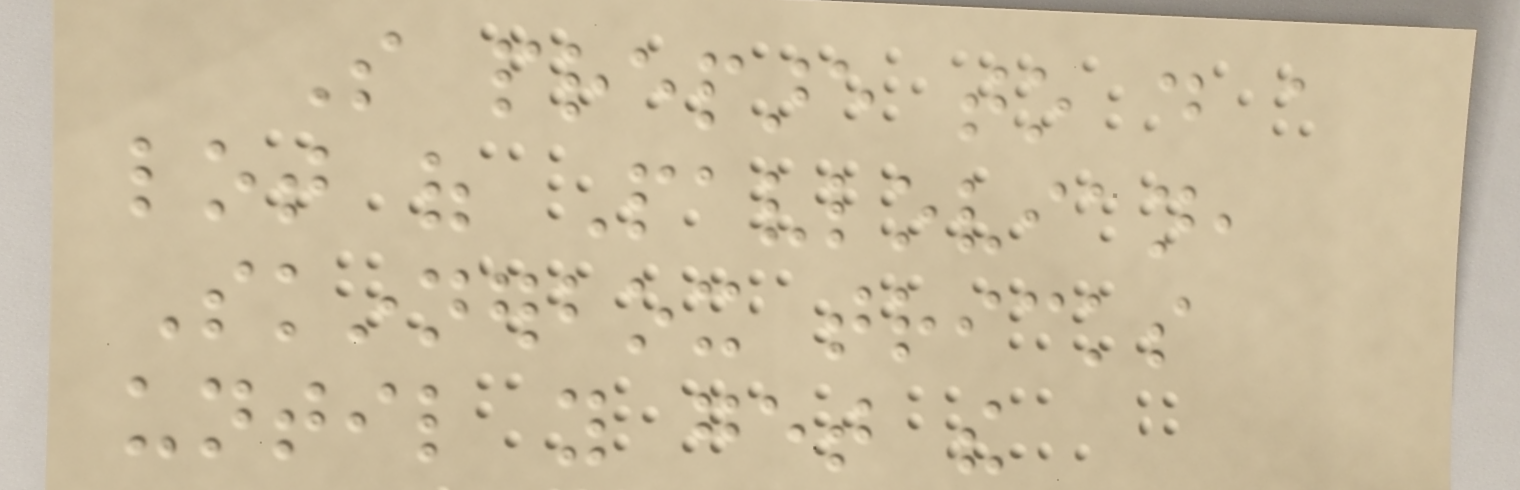So prepare to do a
lot of Pavlovian,
Skinnerbox tricks
until you get the
